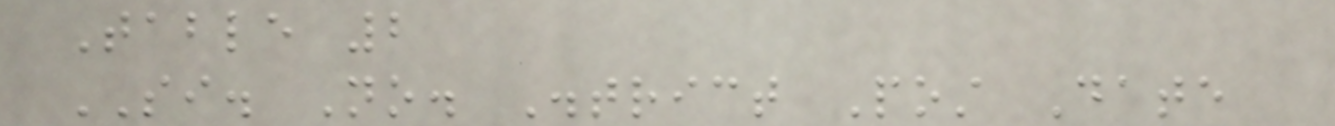Table 2
SI. No. District Post Date
